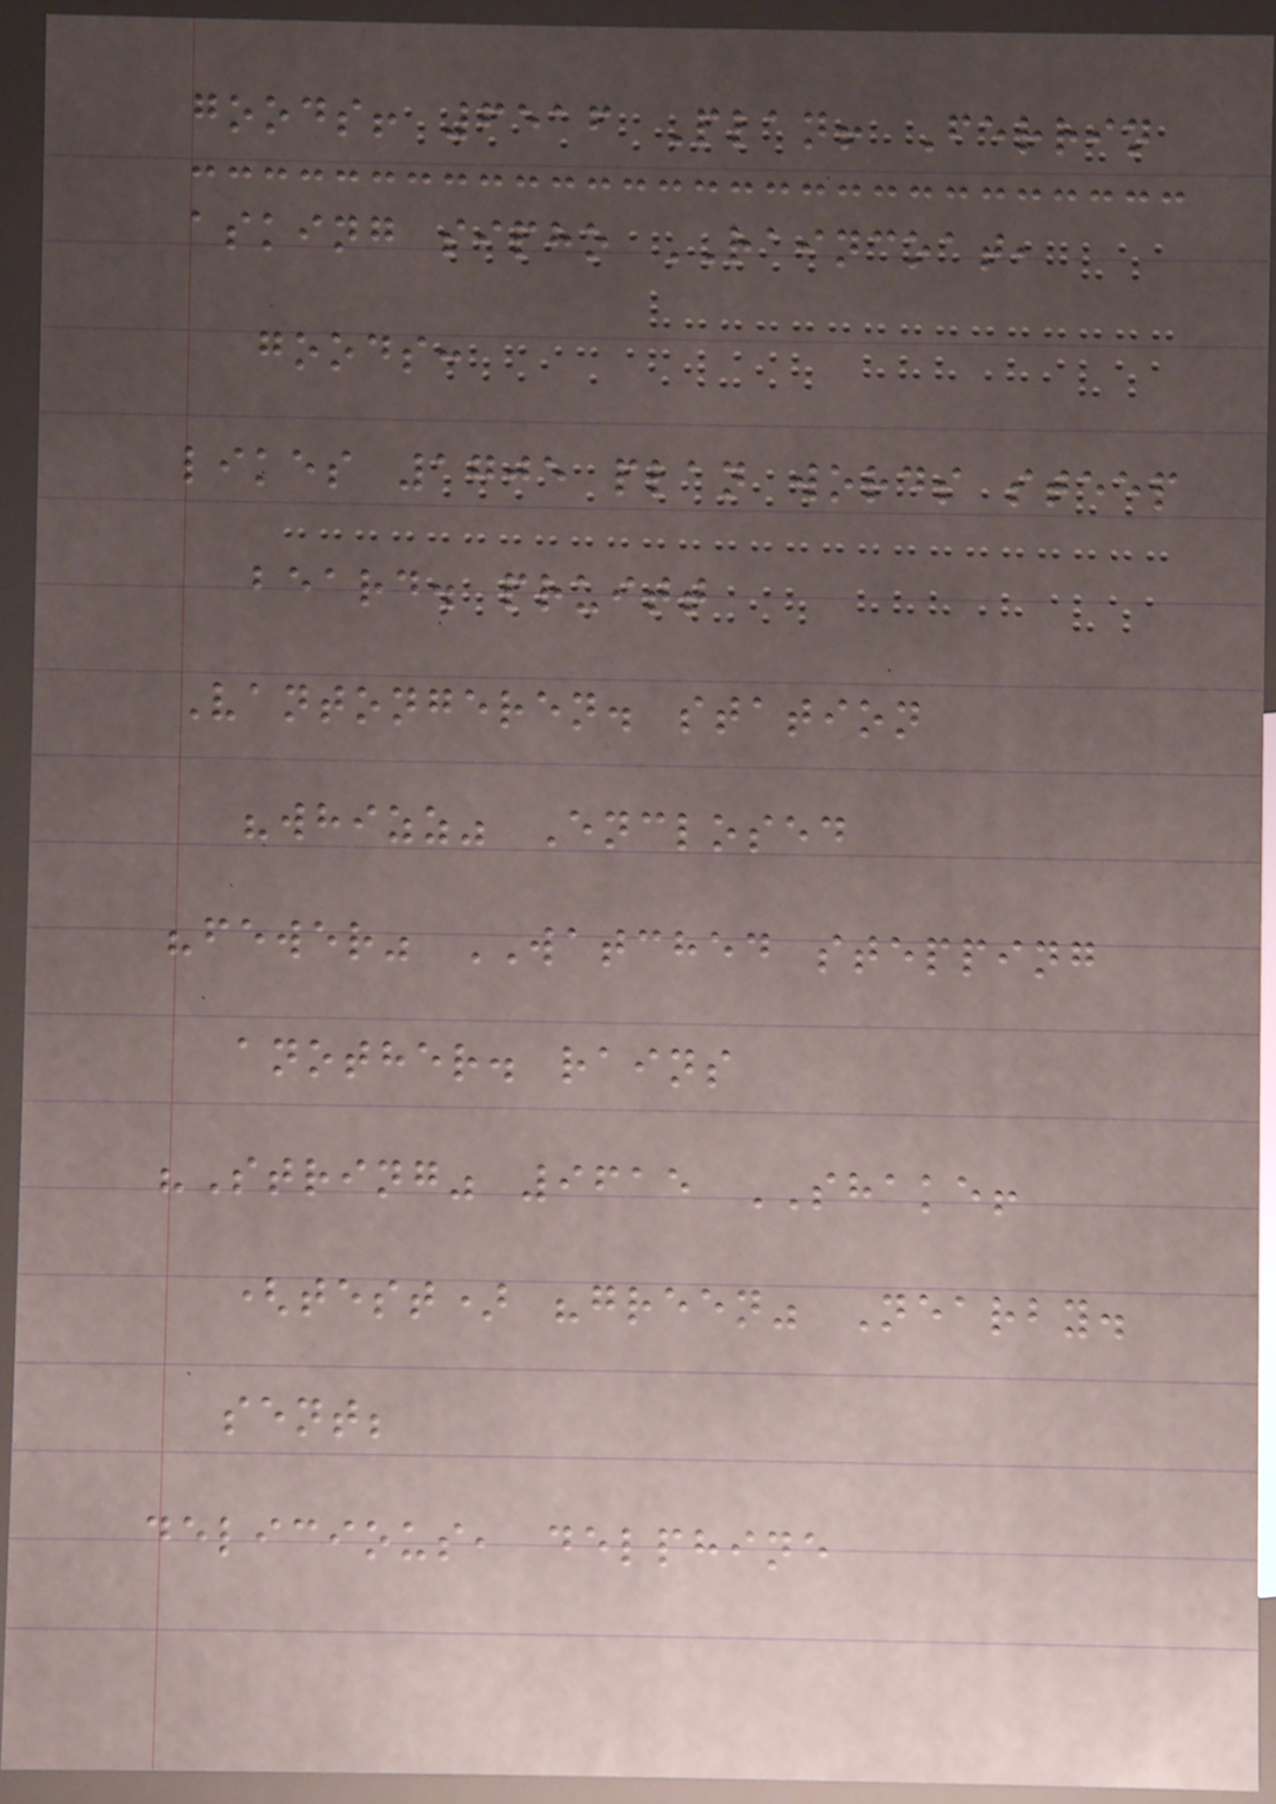goods! 6516 Plan! Ferrin
asking sipho RAINCOAT,
goods:
likes 1705 plan words steep
beard. pruitt
Vantongeren. station
"whizz" Enclosed
"fewer" WATCHED stepping
another. rains
"String" 9615 SHAKE!
(test) "green" Nearby.
sent;
delicious, delphine
